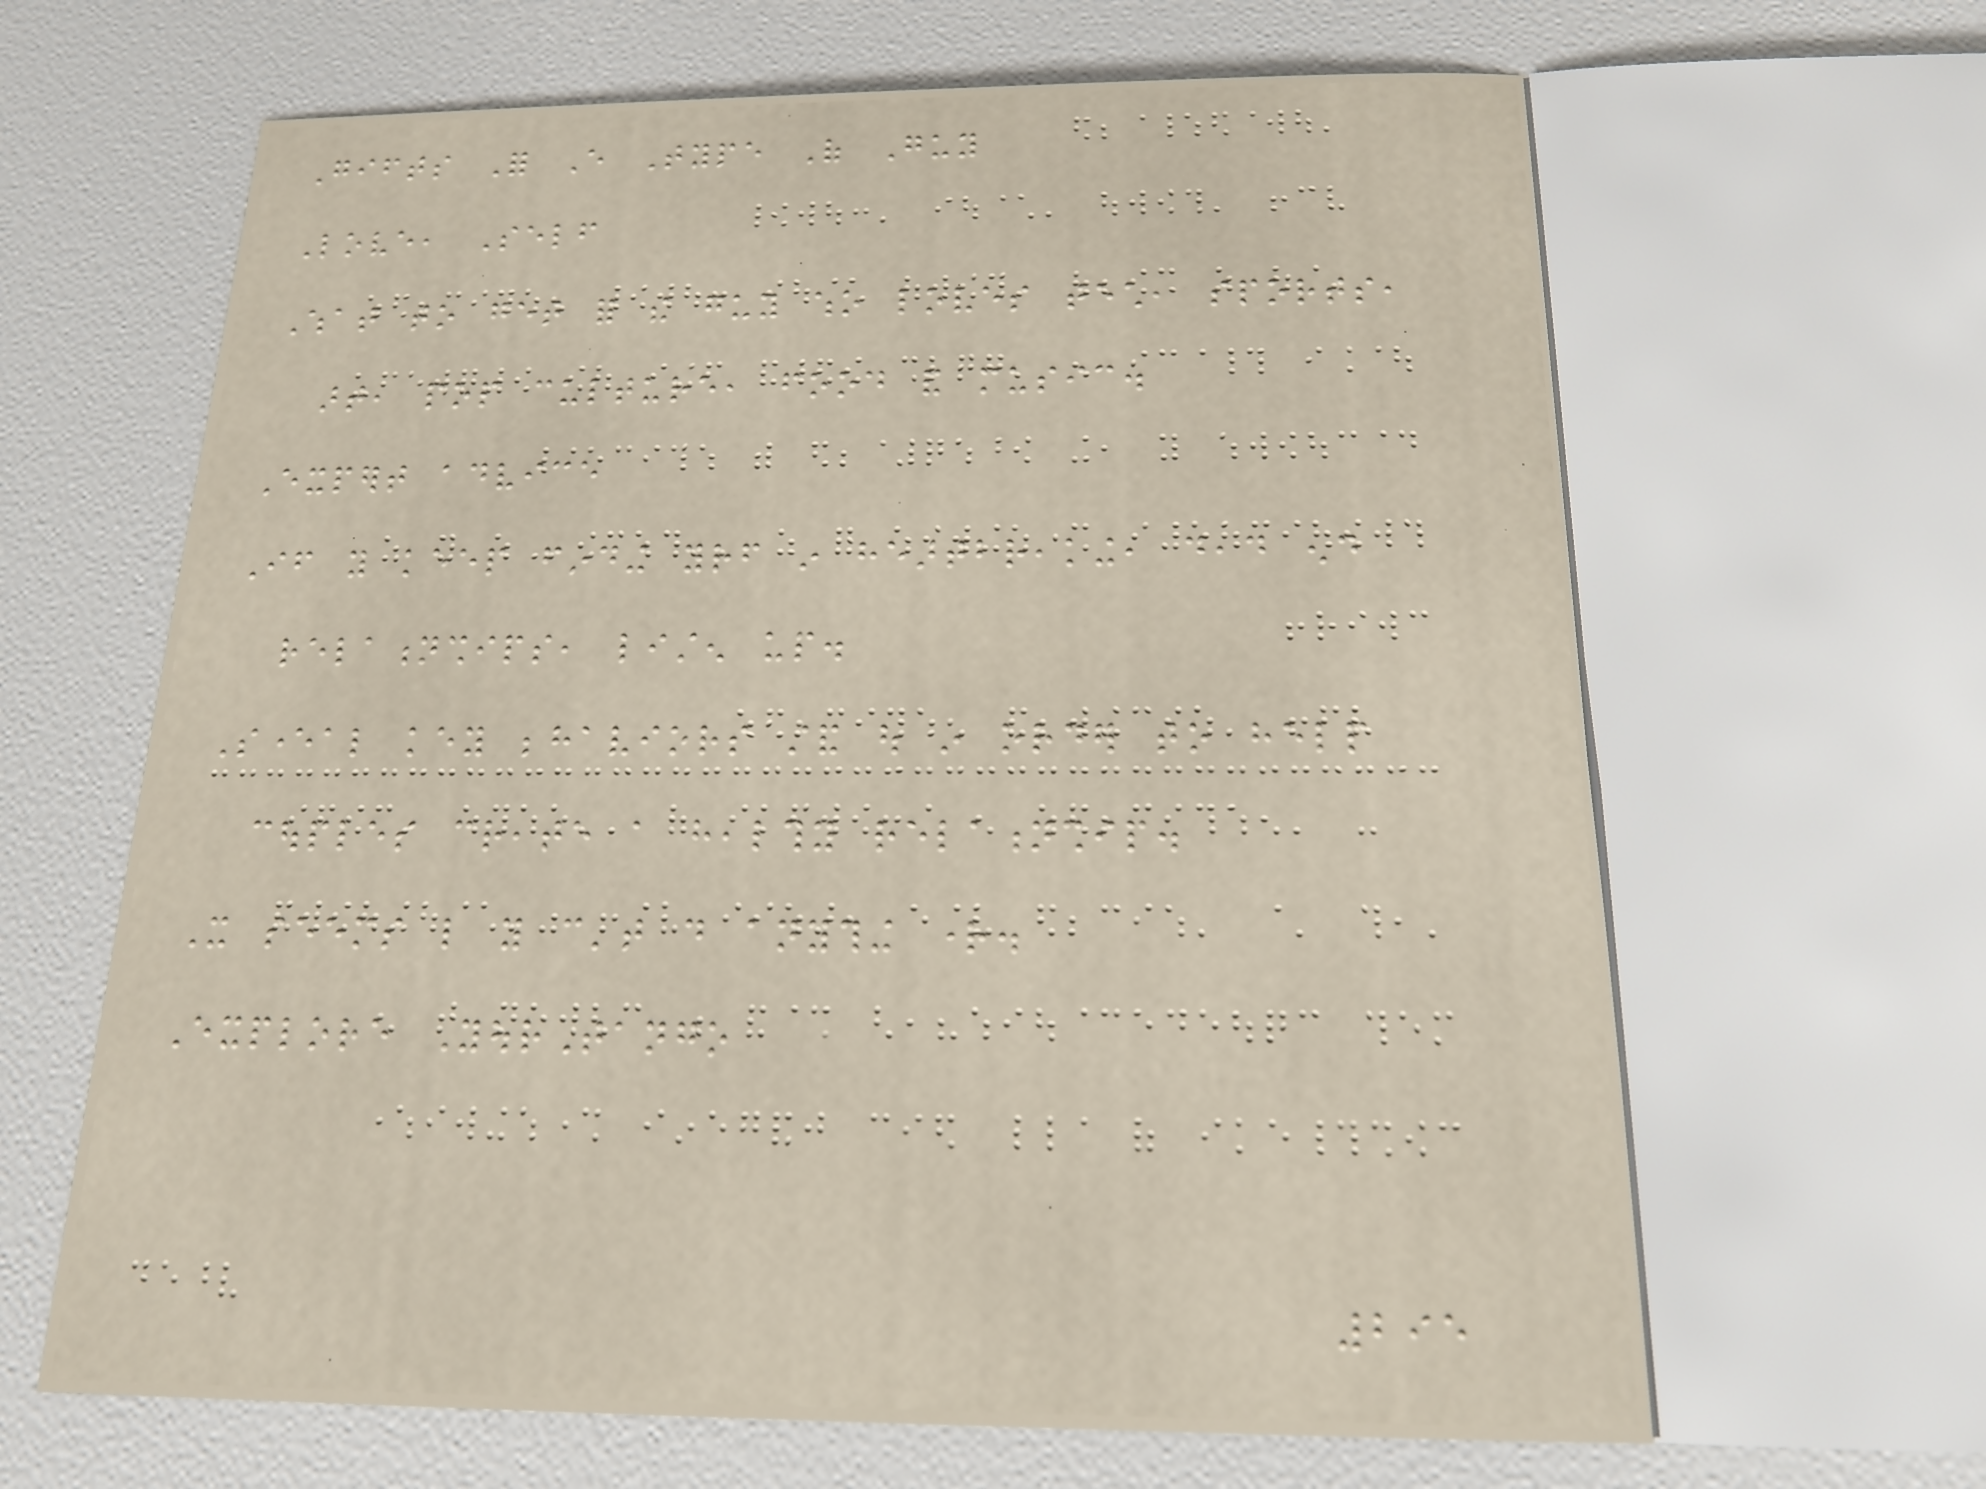Gifts For Every Type Of Guy
Love, Self
What to get for the guy who loves tech, sports,
art, pop culture, food and music.
Expert advice
If you keep finding yourself in heartbreaking, dead end
relationships, listen up.
Several key behaviors stand out in order to help
couples create a healthy relationship.
It seems like you can't do anything right.
Explore YourTango
295
